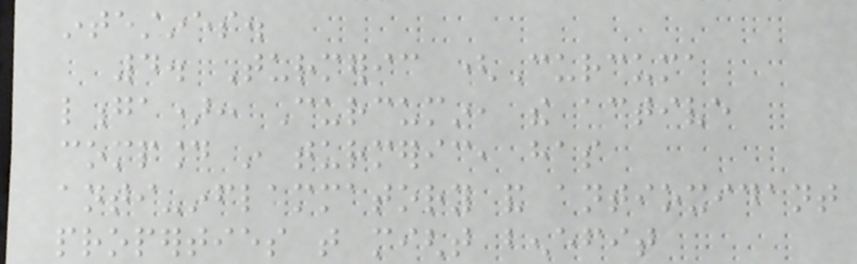intestines.
4. Turmeric (Curcuma
longa): Curcumin, the active
compound in turmeric, has
anti-inflammatory and antioxidant
properties that might benefit
